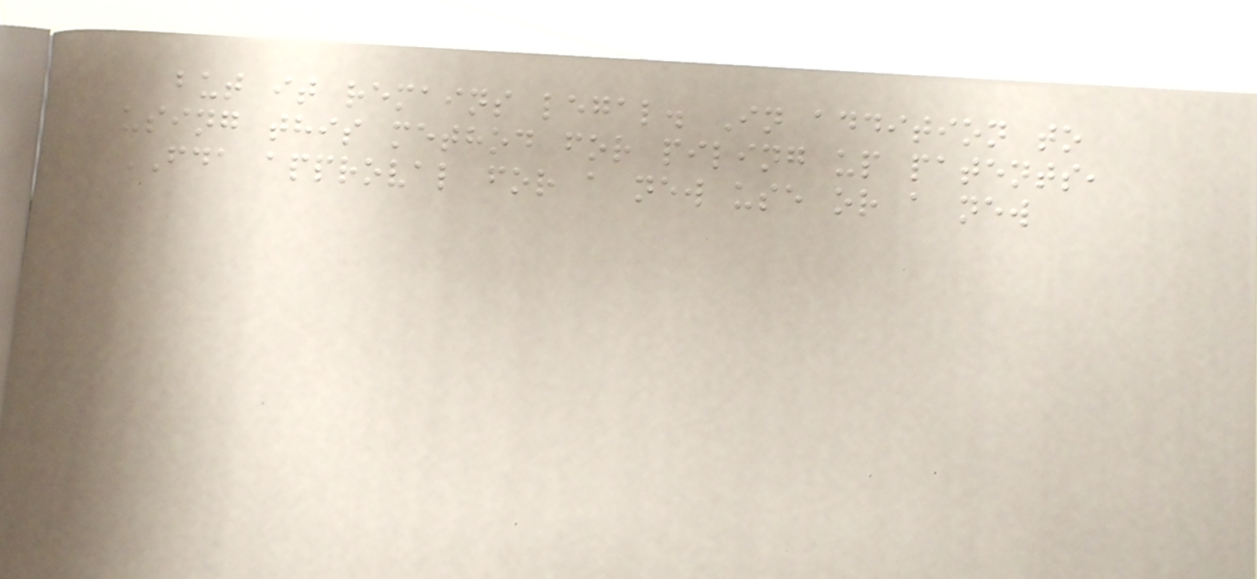but it remains legal. In addition to
using this method for piling up patents,
FDA approval for a new use or a new
